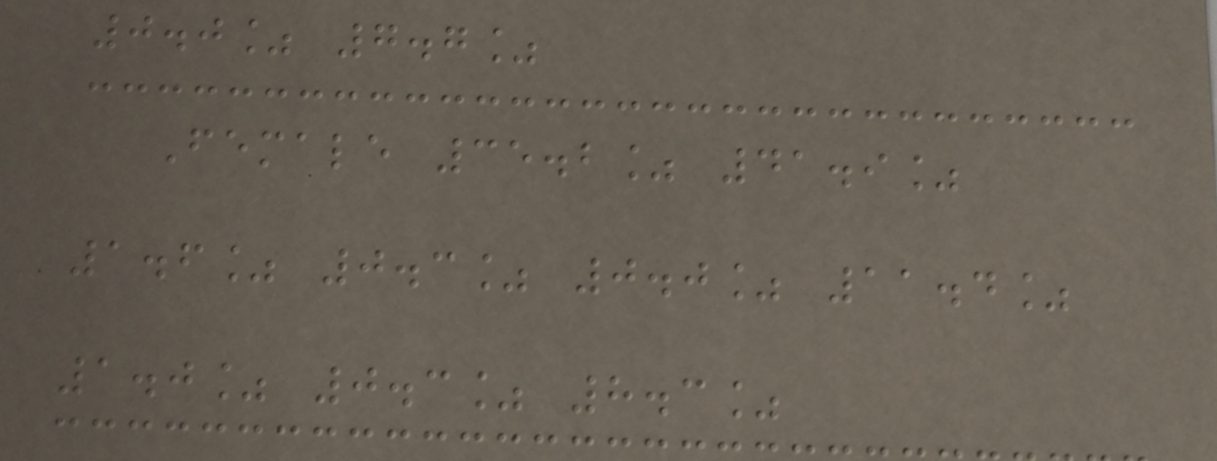0.0% 7.7%
Female 35.2% 41.9%
1.6% 0.3% 0.0% 11.4%
1.0% 0.3% 8.3%
